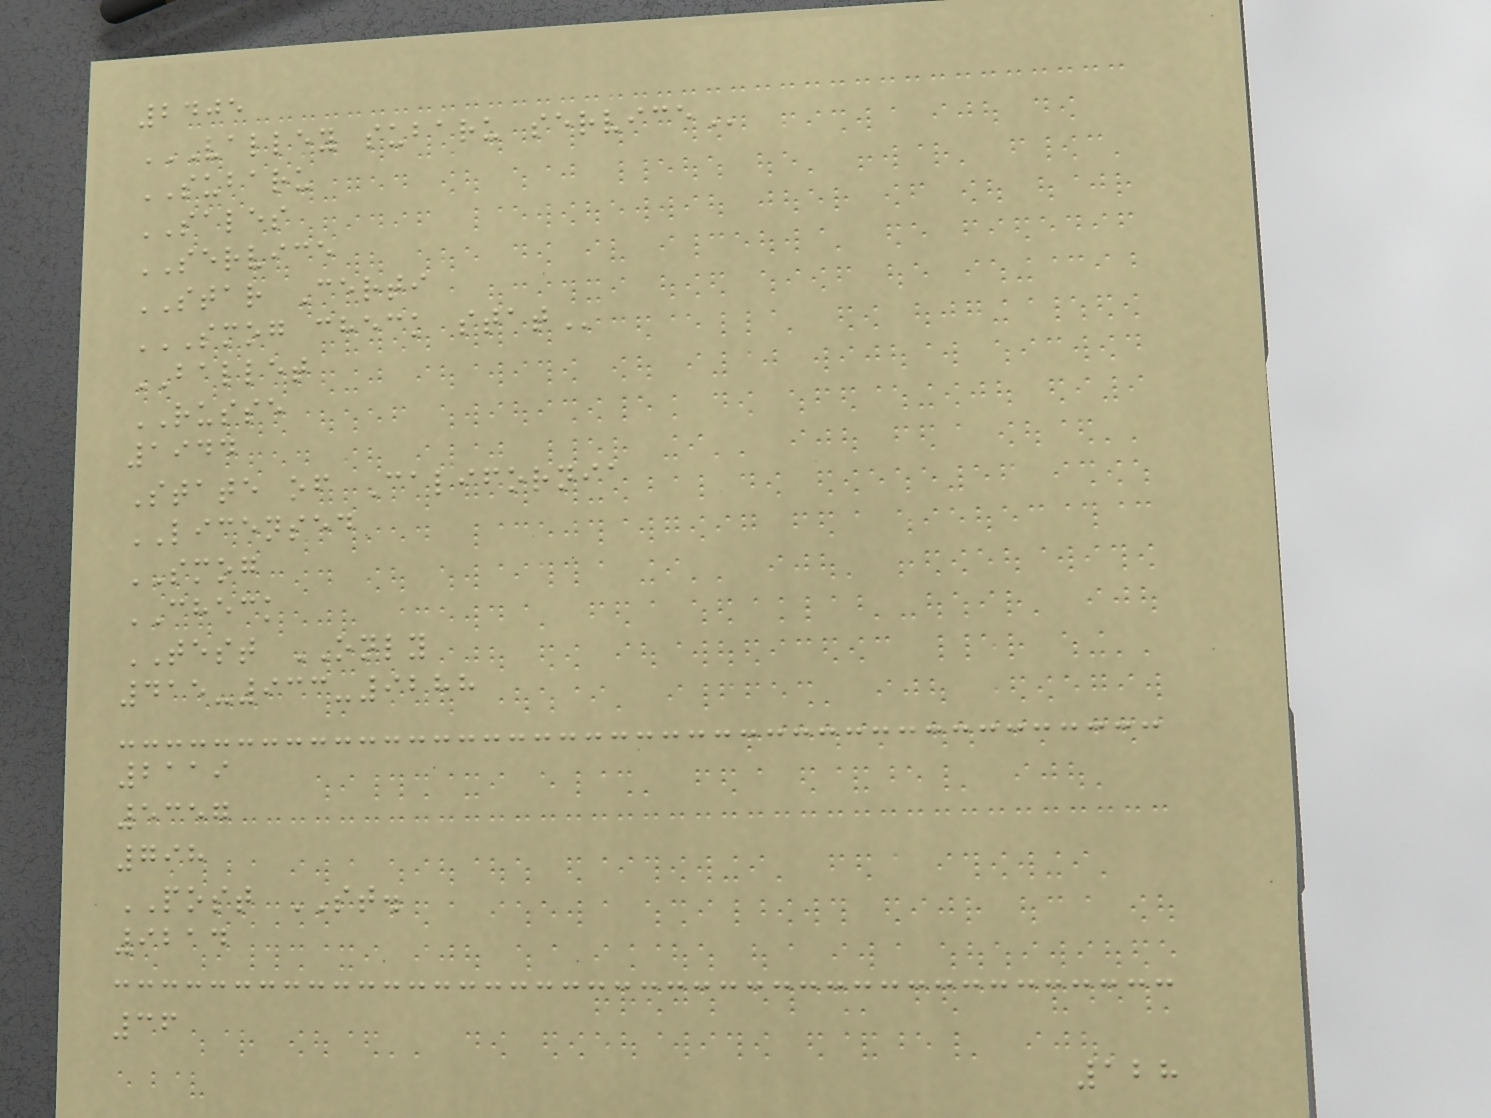2405
VALLEY SUBARU SERVICE
SUBARU
SALES
SERVICE
STAR Certi
SMOG CHECK STAT
BALLET
RUSSE
1944
State of California
LICENSED
SMOG
CHECK
TEST ONLY
415-933-9288
2119
5357
798
POST ST.
9214
36
128
